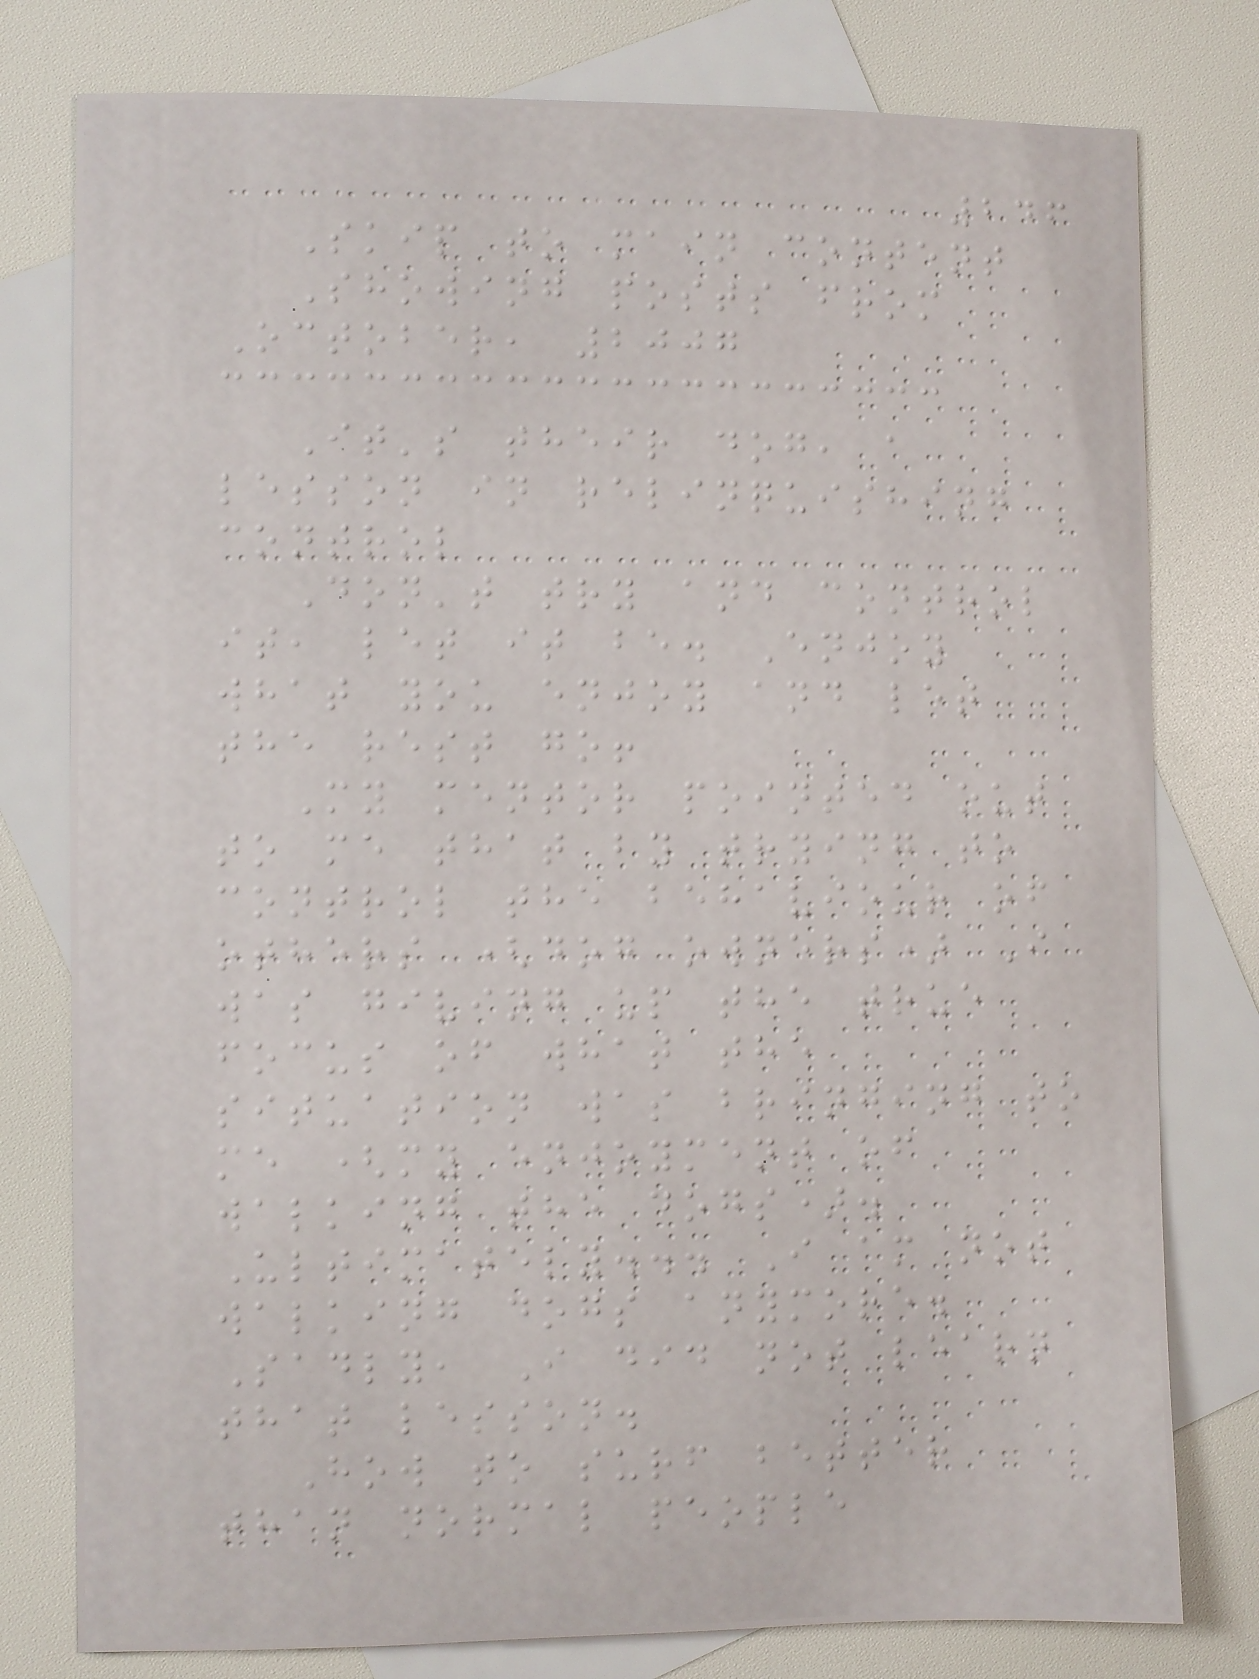246
Skip to main content
Showing posts from
October, 2007
It's their dog, a
lesson in relinquishing
control
Don't try and control
it, let it be. Enjoy
what you enjoy and let
the rest go!
My mentor pointed out
to me that by trying to
control the behaviour of
others (dog owners) I
was giving up the true
focus of what the
situation was bringing to
me (my enjoyment of
walking the dogs).
Ultimately... I am not
walking dogs anymore.
Sadly, I did not learn
that lesson.
How to surf better
than normal people
